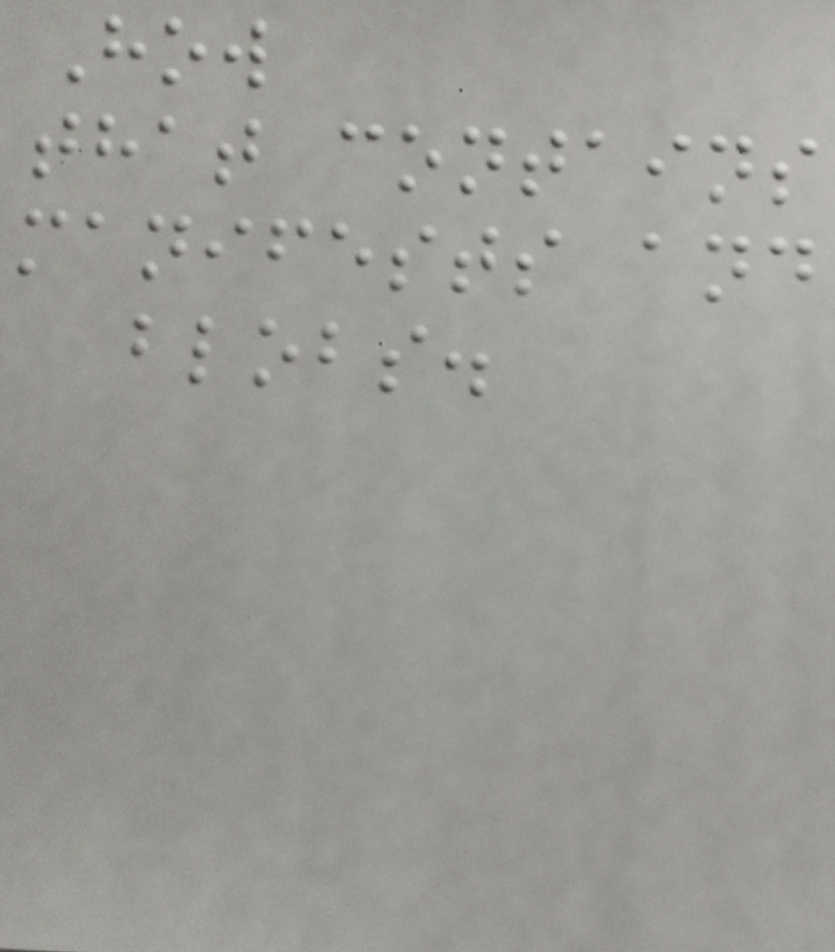How
that contains
manifests and
blobs.
